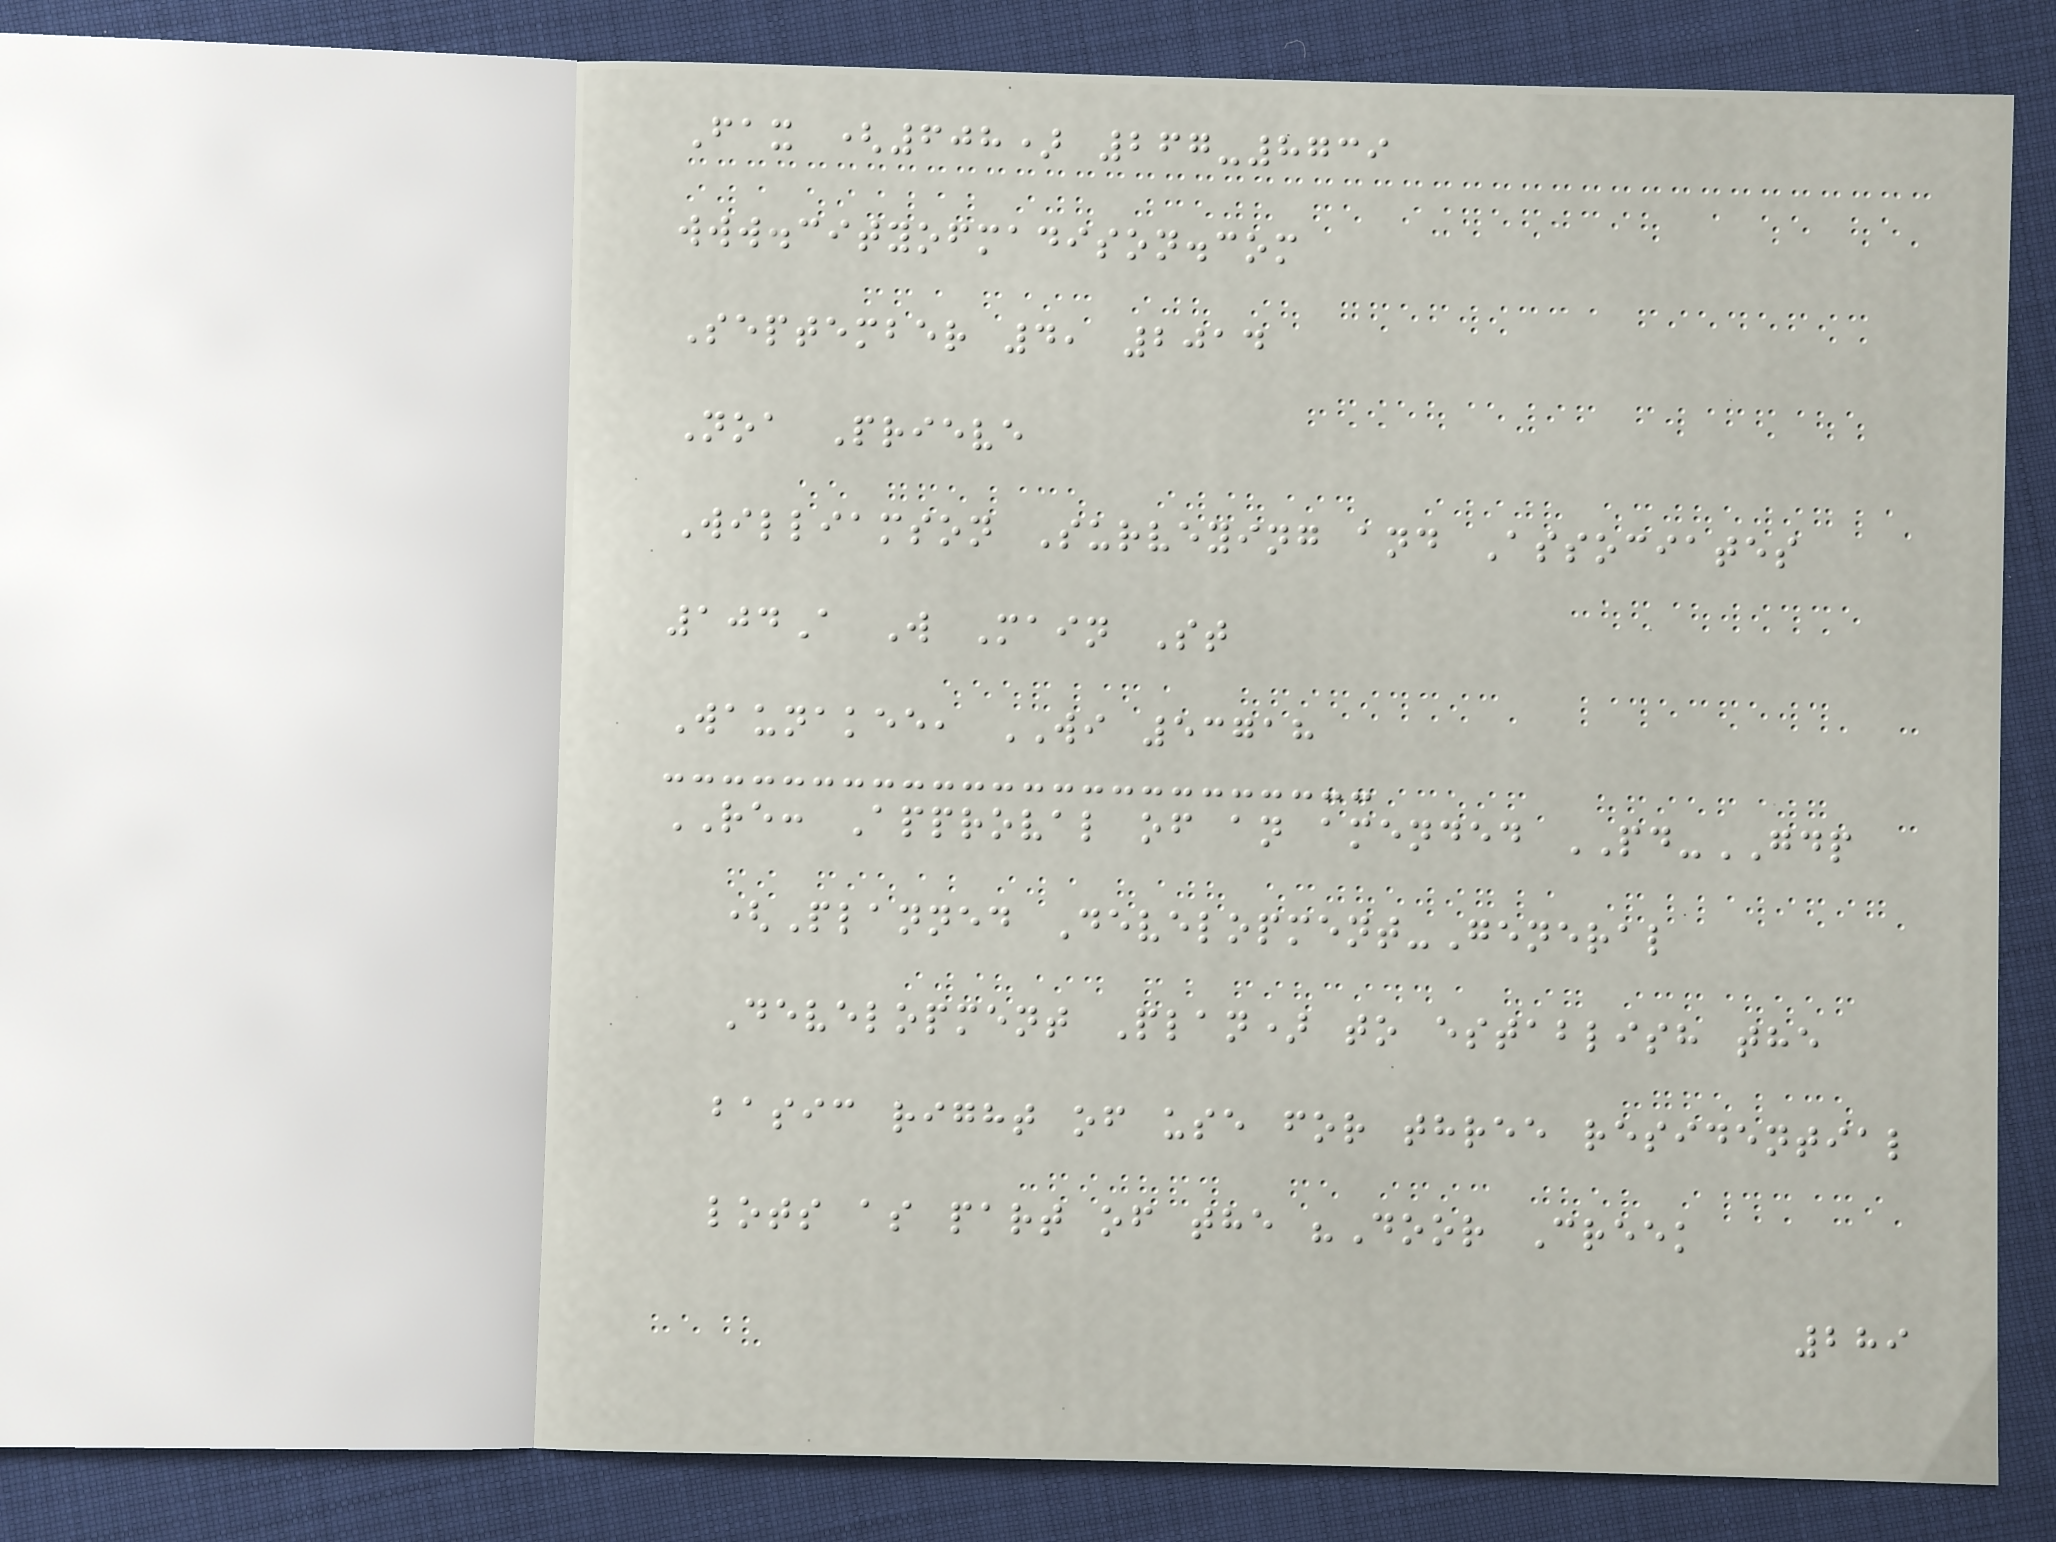Fax (608) 267-8739
www.cityofmadison.com
September 4, 2014
Noa Prieve
Williamson Surveying and Associates
104A W Main St
Waunakee, WI 53718
RE: Approval of an amended PD-GDP
(Planned Development-General
Development Plan) to establish the
basic right of use for three residential
lots as part of the "Door Creek
289
